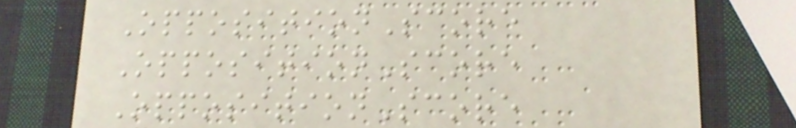OppositionScore
OppositionScore
OppositionScore
